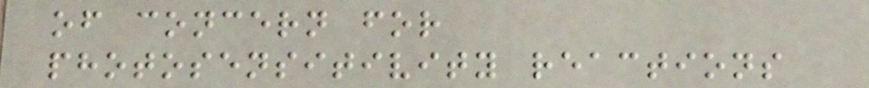of concern for
photosensitivity reactions
